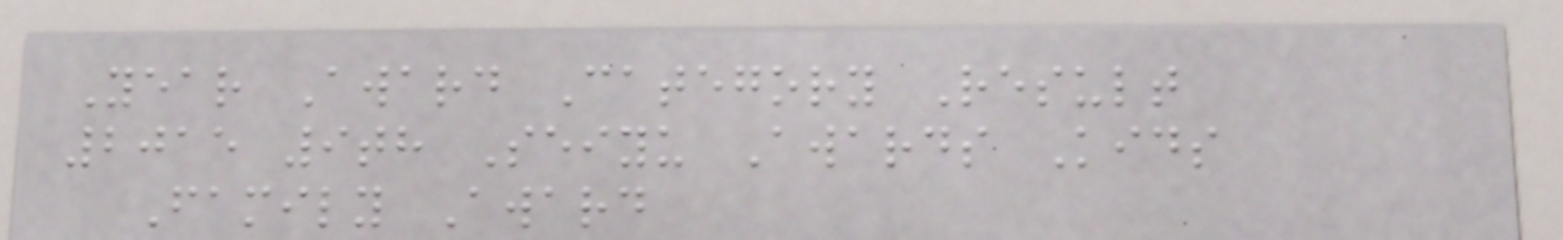Year Award Category Result
2015 9th Seiyu Awards Kids
Family Award
